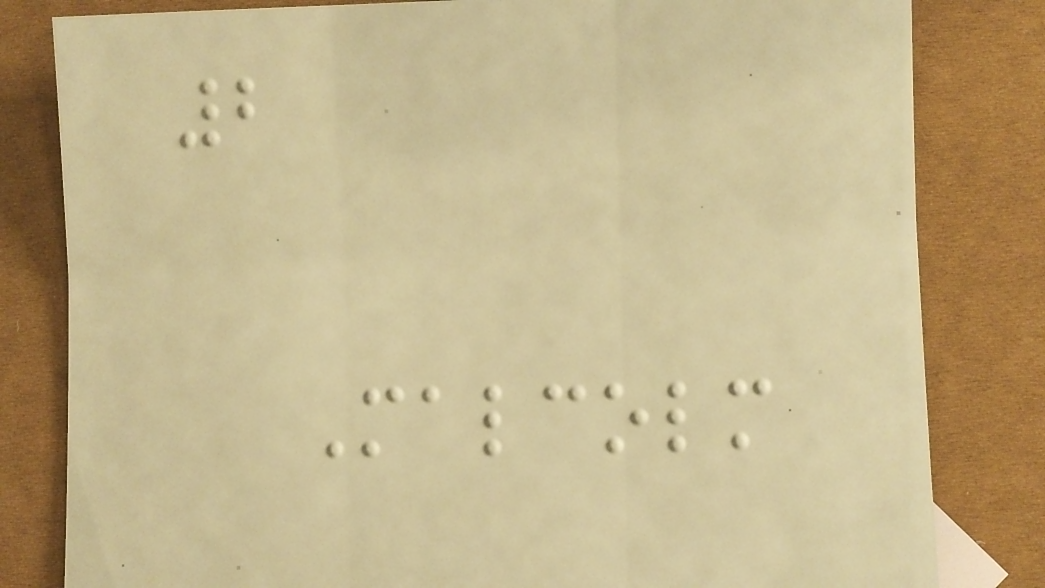2
Malcolm
